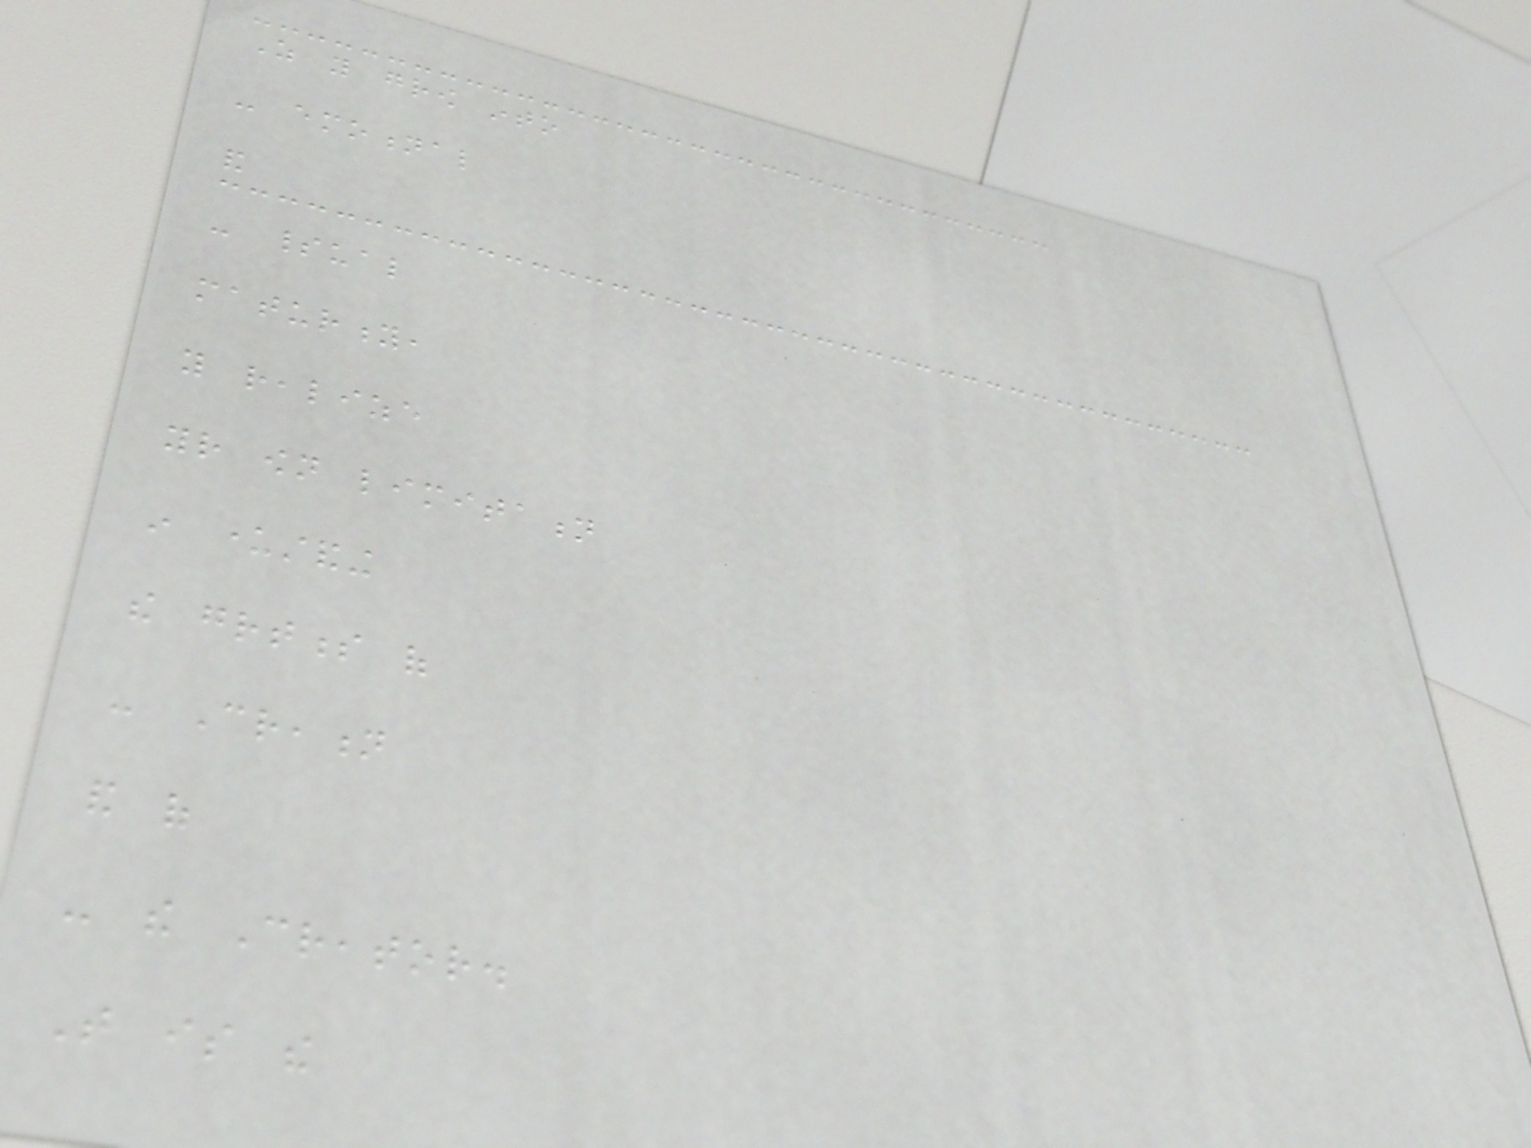As you grow into
- emotional
and
- spiritual
maturity,
you realize
your own limitation
in understanding
the greatness of
- Creation
and of
- the Creator.
That is the
